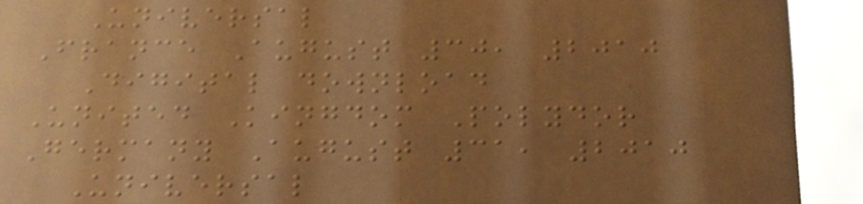Universal
France August 30, 2010
Digital download
United Kingdom Polydor
Germany August 31, 2010
Universal
